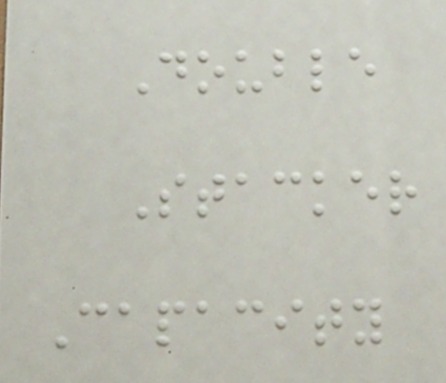Double
Stacker
Capacity
